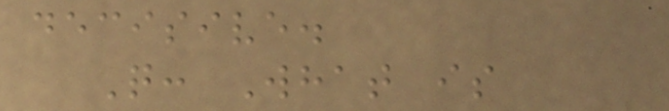decisive.
Q: What is
